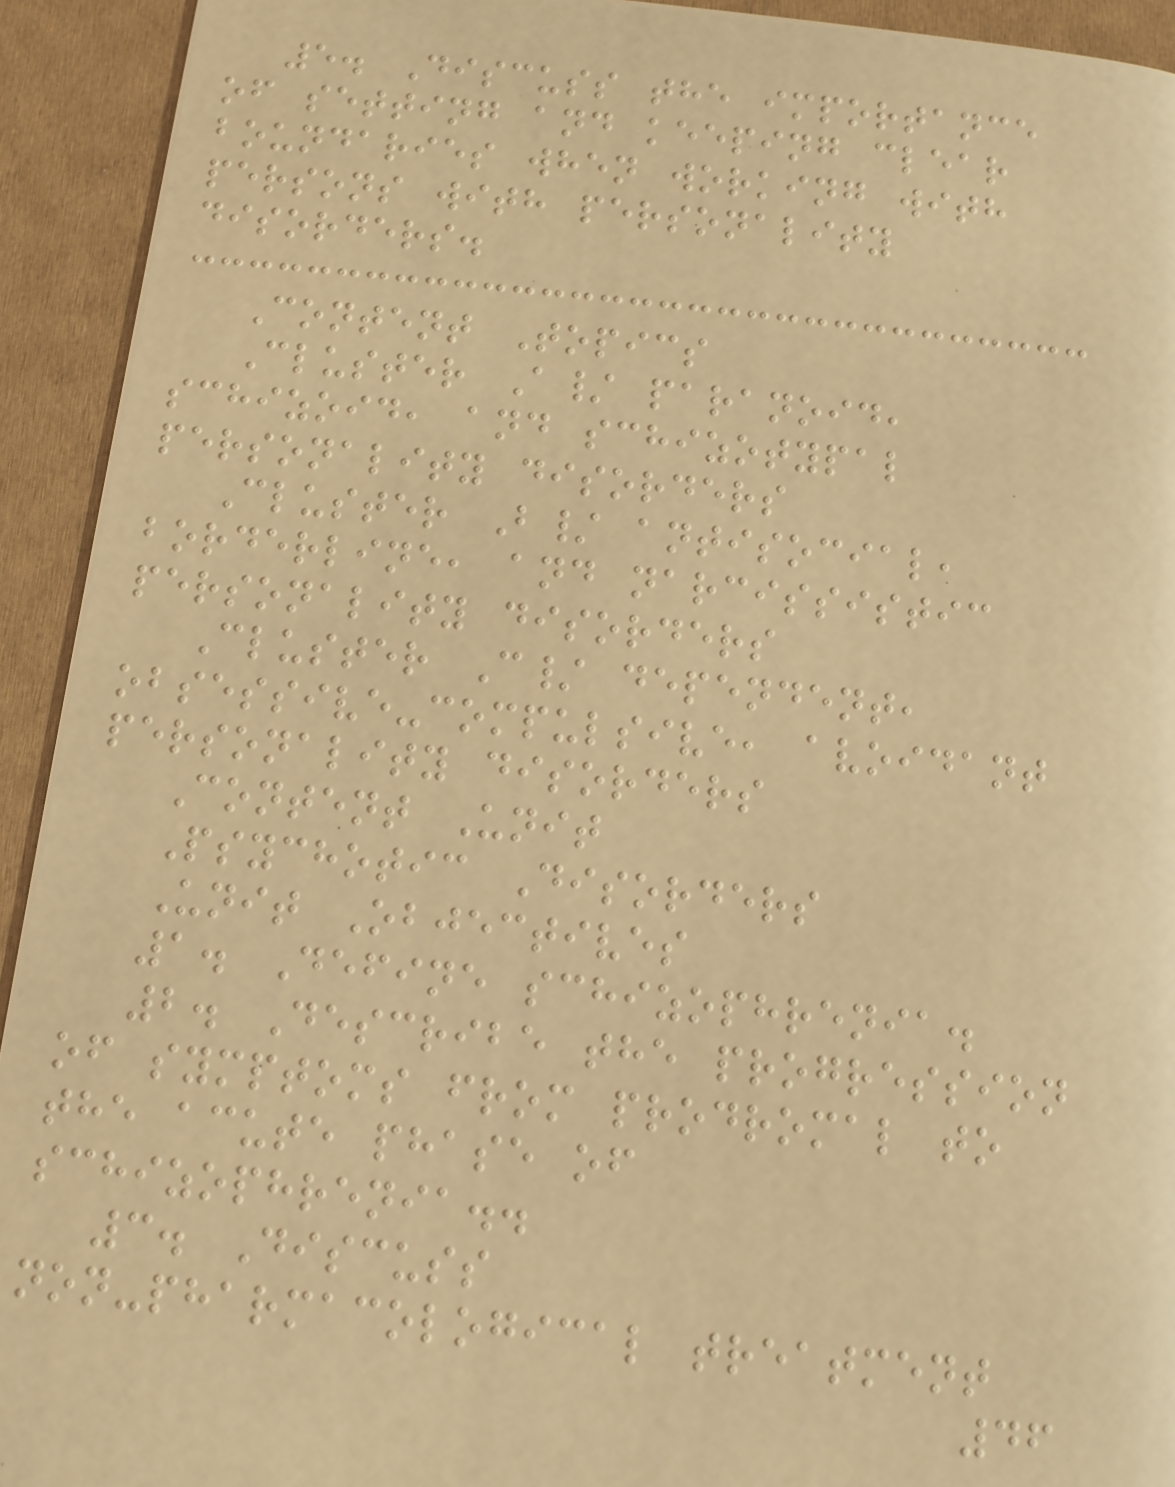5. Discuss the importance
of setting and keeping clear
boundaries when working with
persons with personality
disorders.
Content Topics
Cluster A/ paranoid,
schizoid, and schizotypal
personality disorders
Cluster B/ antisocial,
borderline, and narcissistic
personality disorders
Cluster C/ dependent,
obsessive-compulsive, avoidant
personality disorders
Content Unit
Psychotic Disorders
Unit Objectives
1. Define schizophrenia.
2. Describe the progression
of symptoms from prodromal to
the acute phase of
schizophrenia..
3. Discuss
non-pharmacological treatment
46
